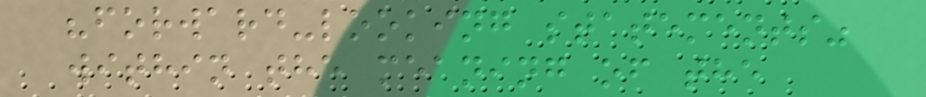"forward-looking statements"
within the meaning of the
